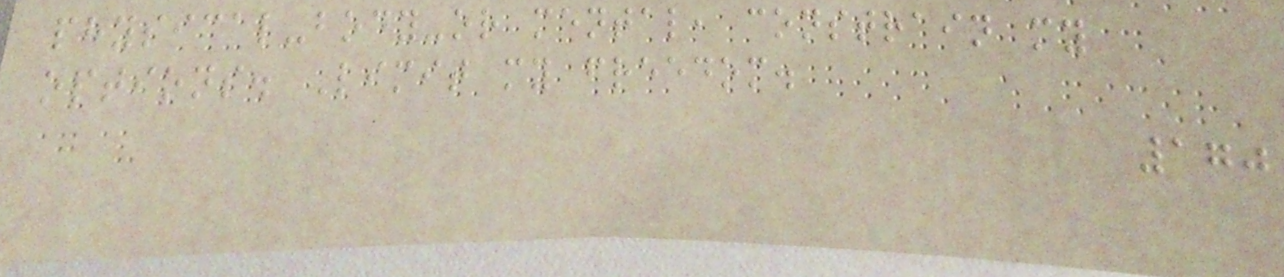physical-body-or mental, constrain my
options. Limit my freedom.
170
